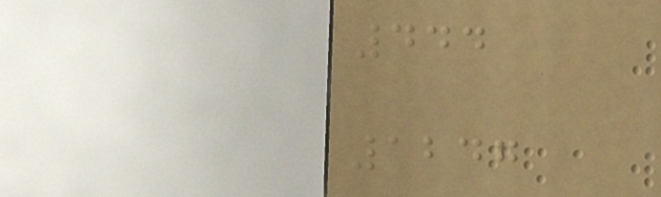444
1247
